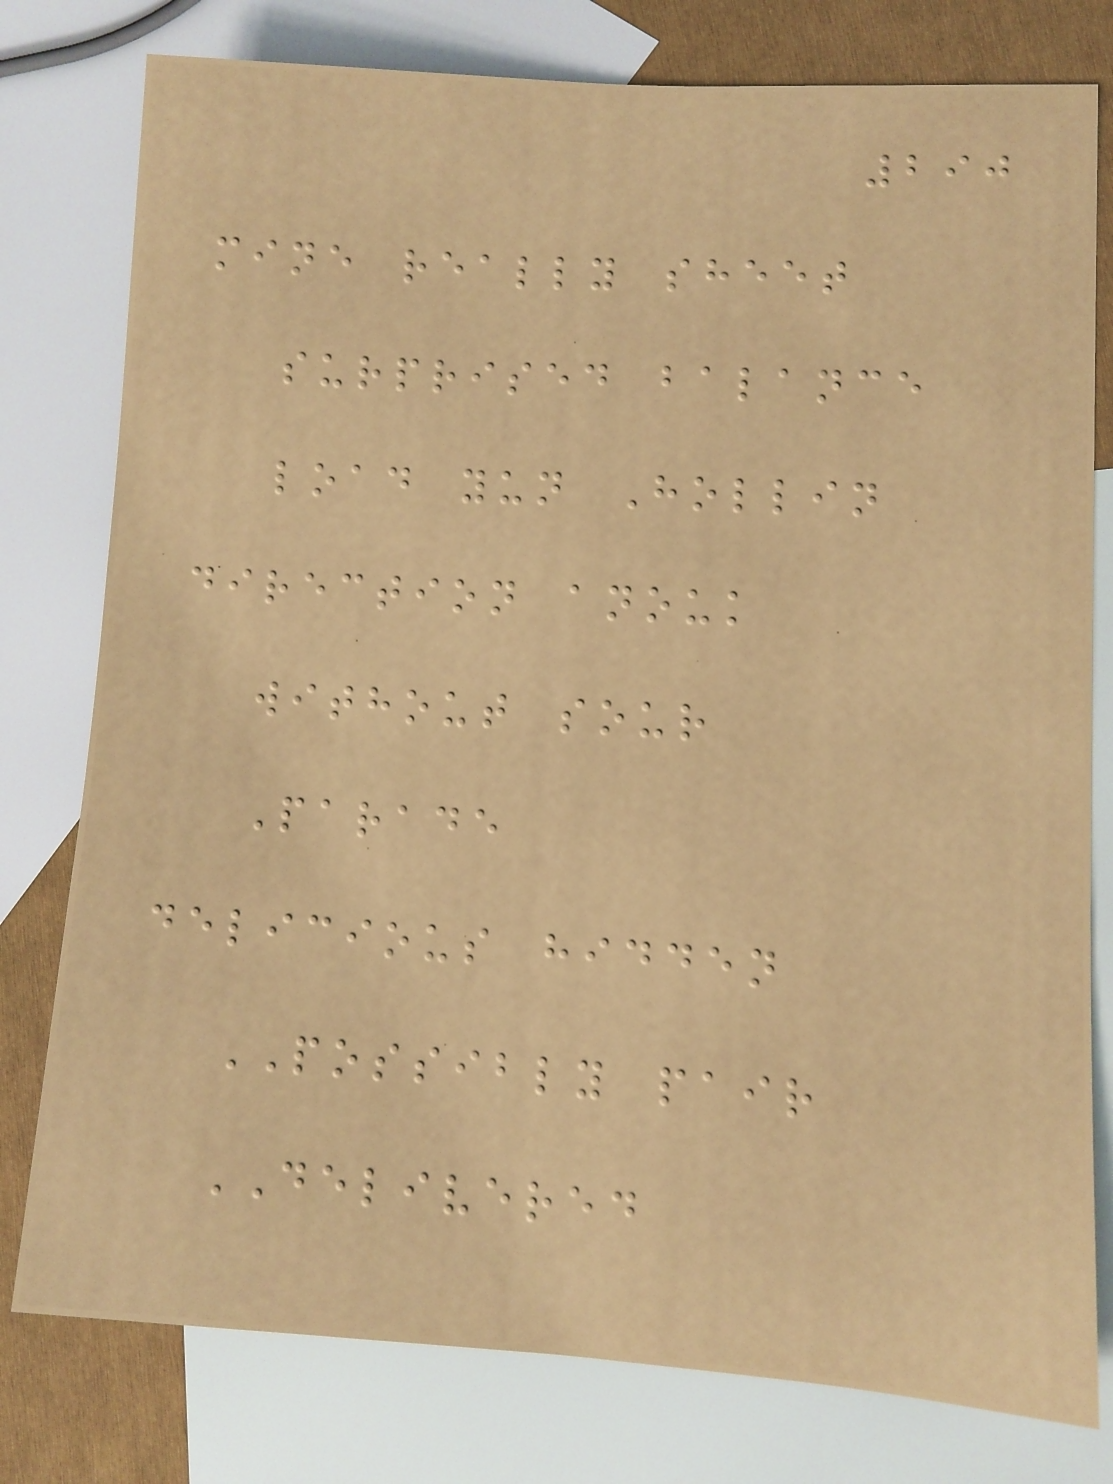290
mine really sheet
surprised balance
load yun Hollin
direction anouk
without sour
Parade
delicious hidden
POSSIBLY pair
DELIVERED
